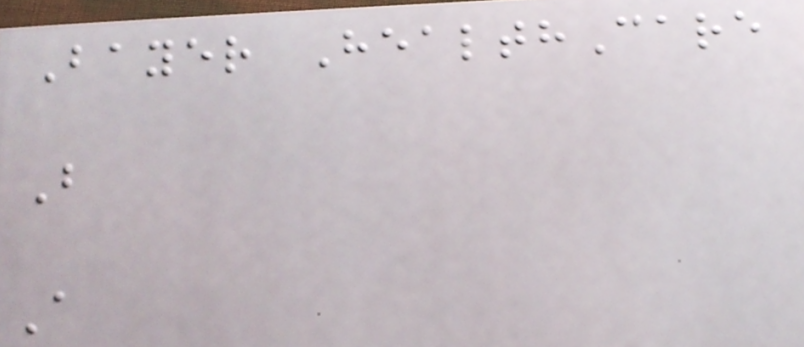Bayer HealthCare
B
A
